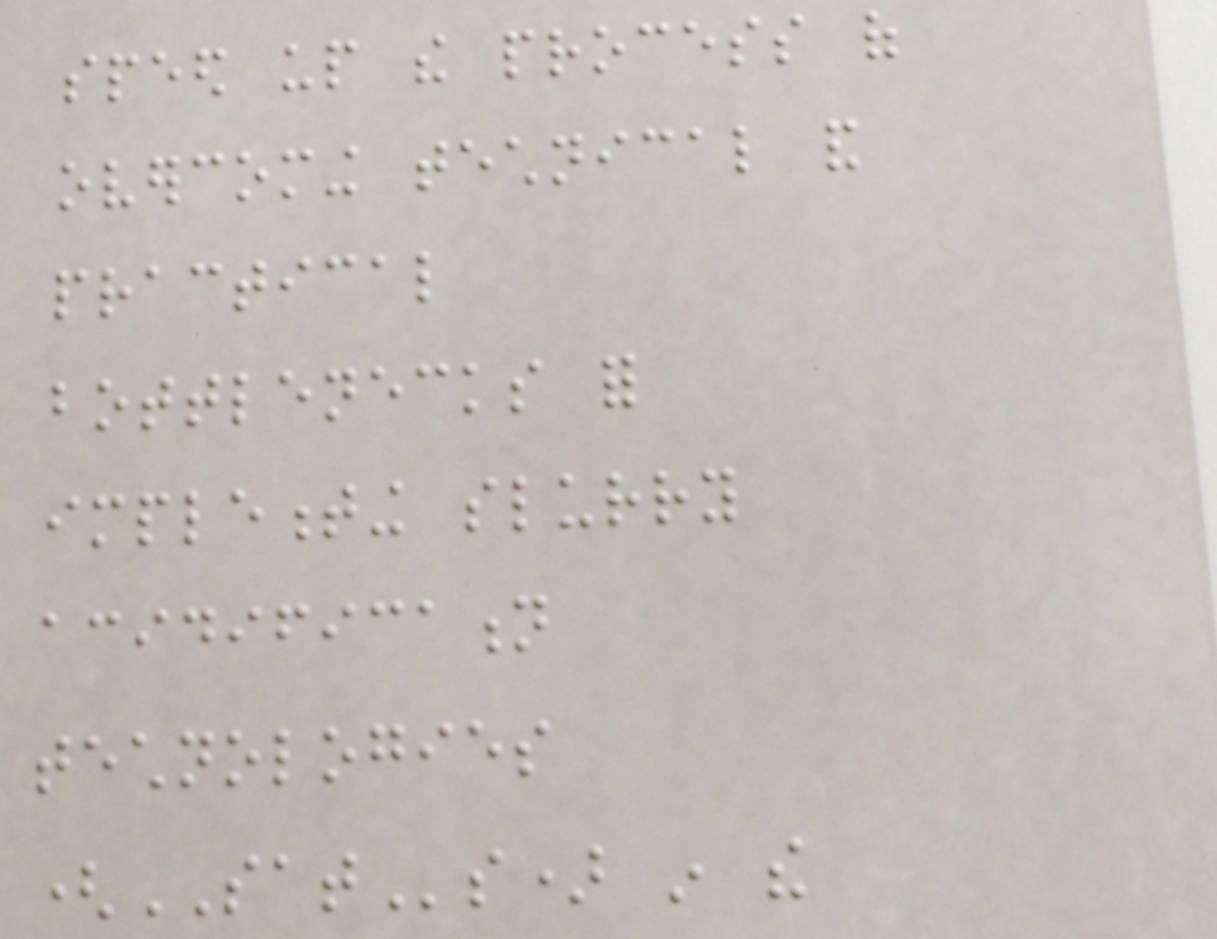speed up the process of
overcoming technical and
practical
bottlenecks for
implementing slurry
acidification
technologies
(SATs) in the
